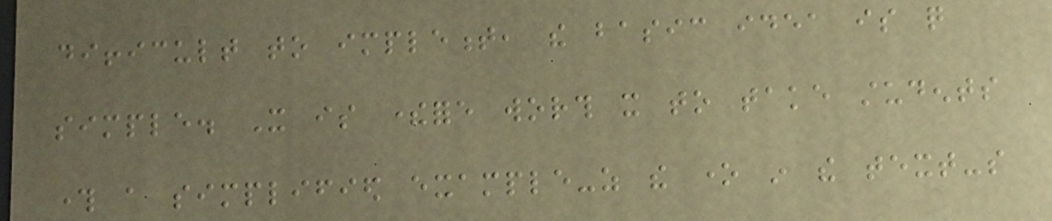difficult to implement, the basic idea is quite
simple. It is therefore worth it to take students
through a simplified example-as the one in the text-so
